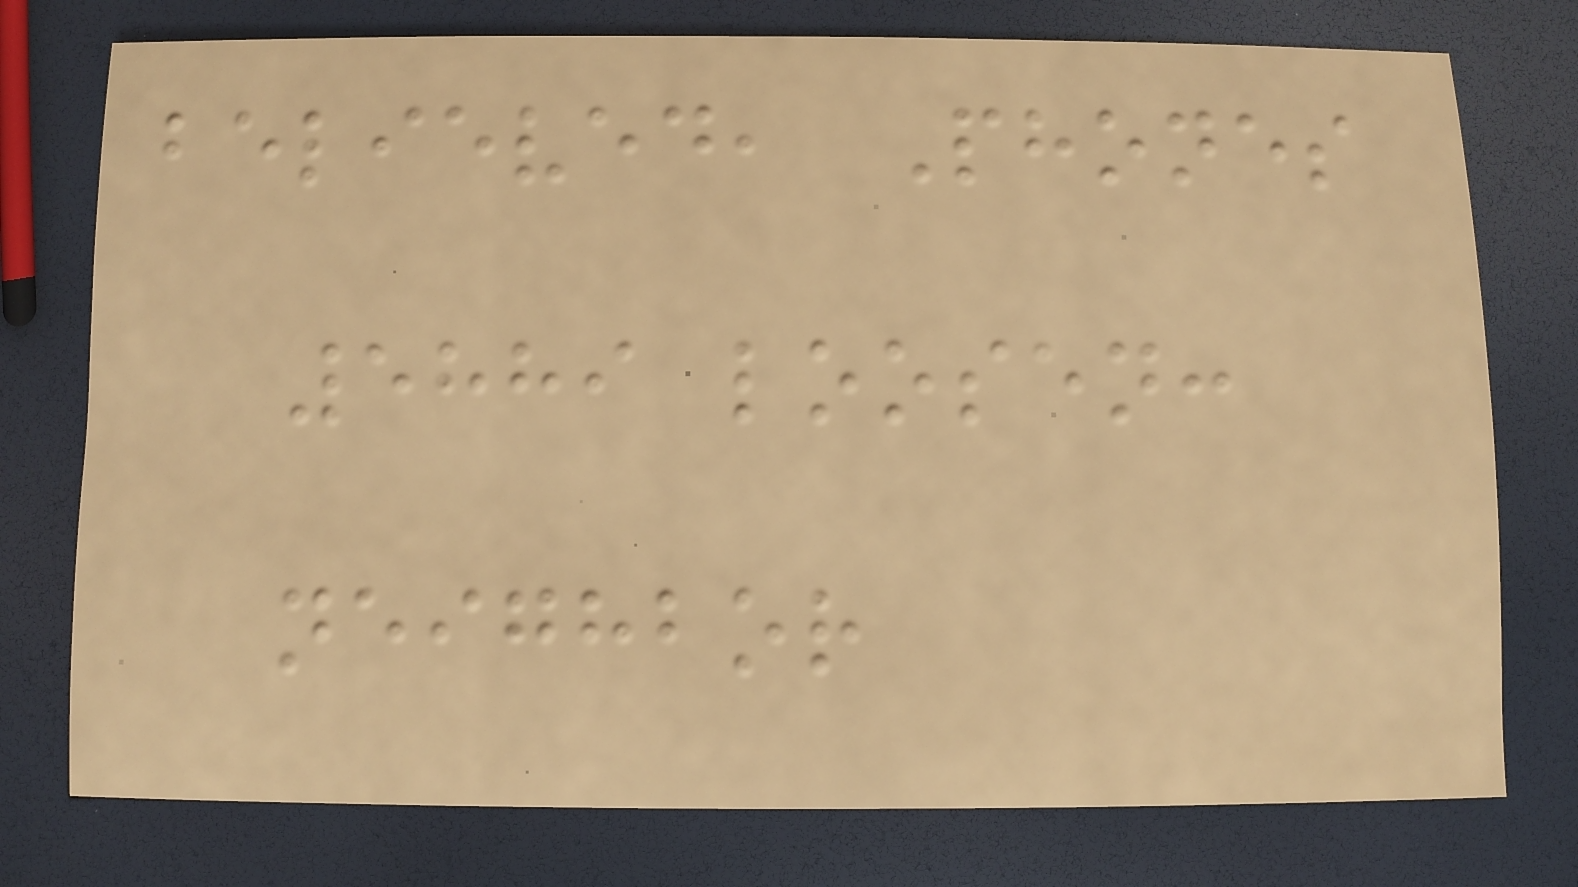believed, Phones
5889 loosen:
neighbor
